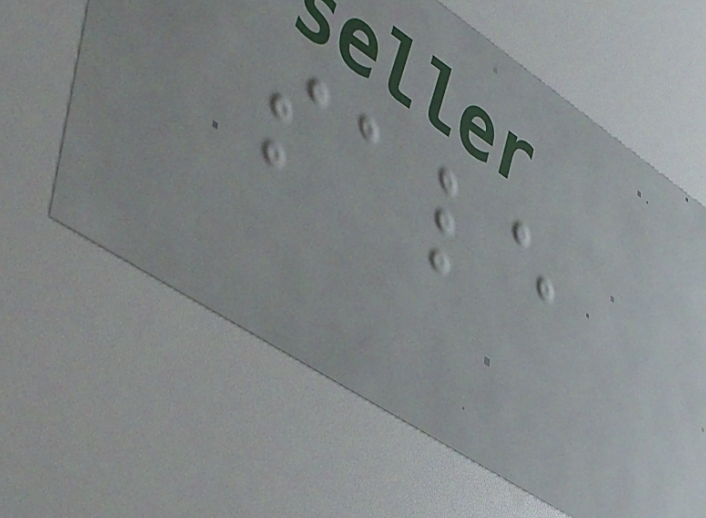sale
